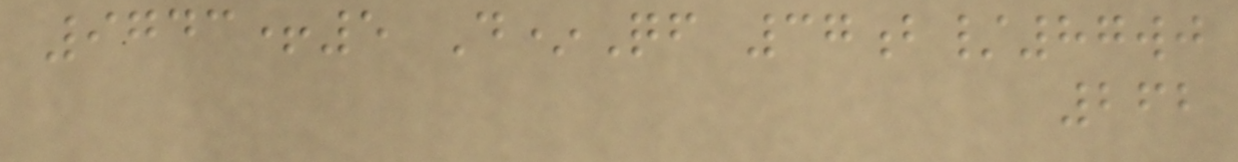9743+5 D*Qf 37b/87wj
262
